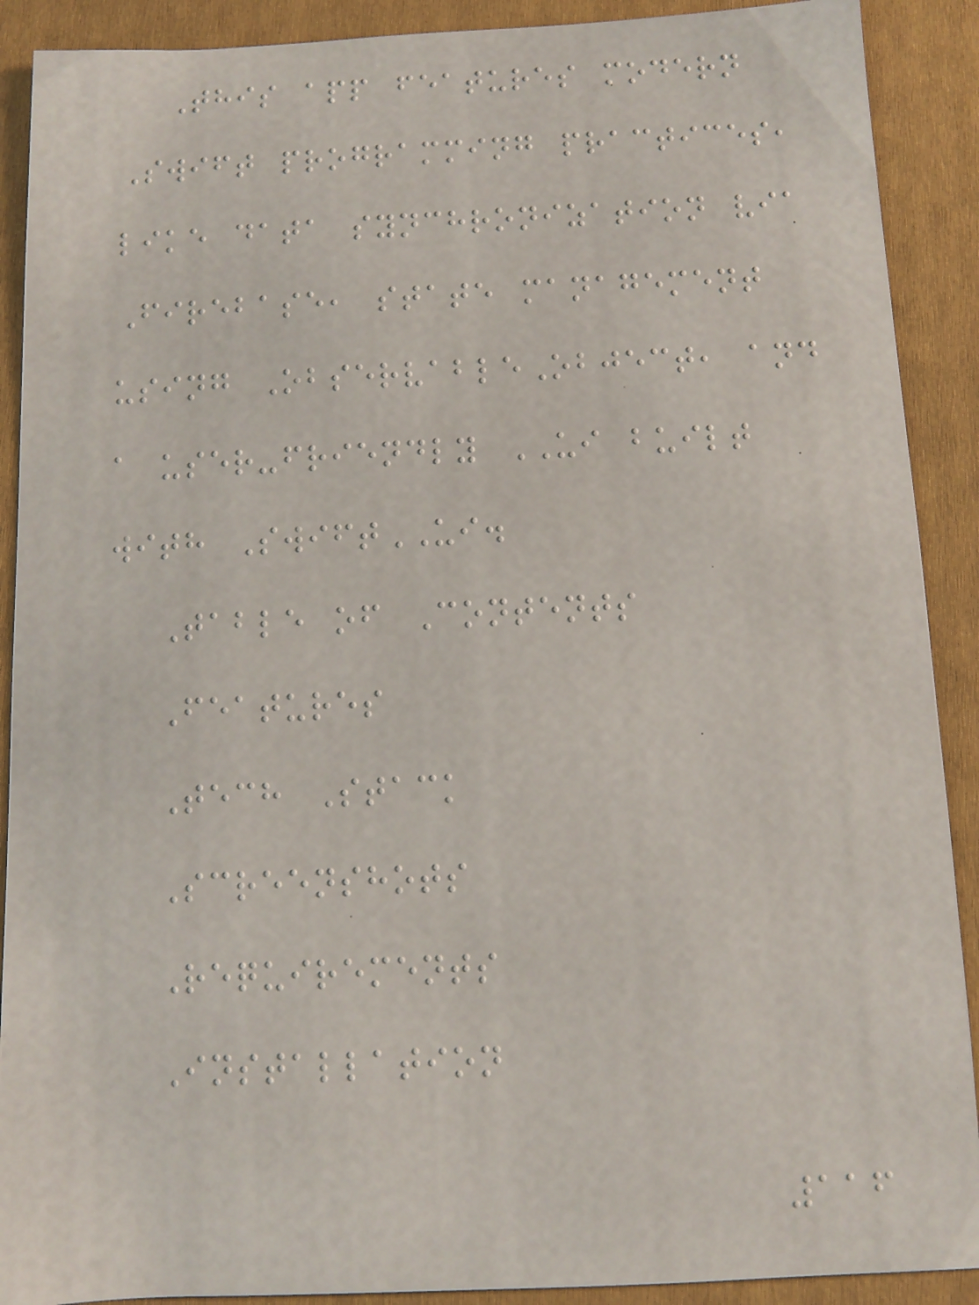This app features modern
Swift programming practices,
like data synchronization via
Firebase, state management
using ObservableObject, and
a user-friendly UI built
with SwiftUI.
Table of Contents
Features
Tech Stack
Screenshots
Requirements
Installation
116
